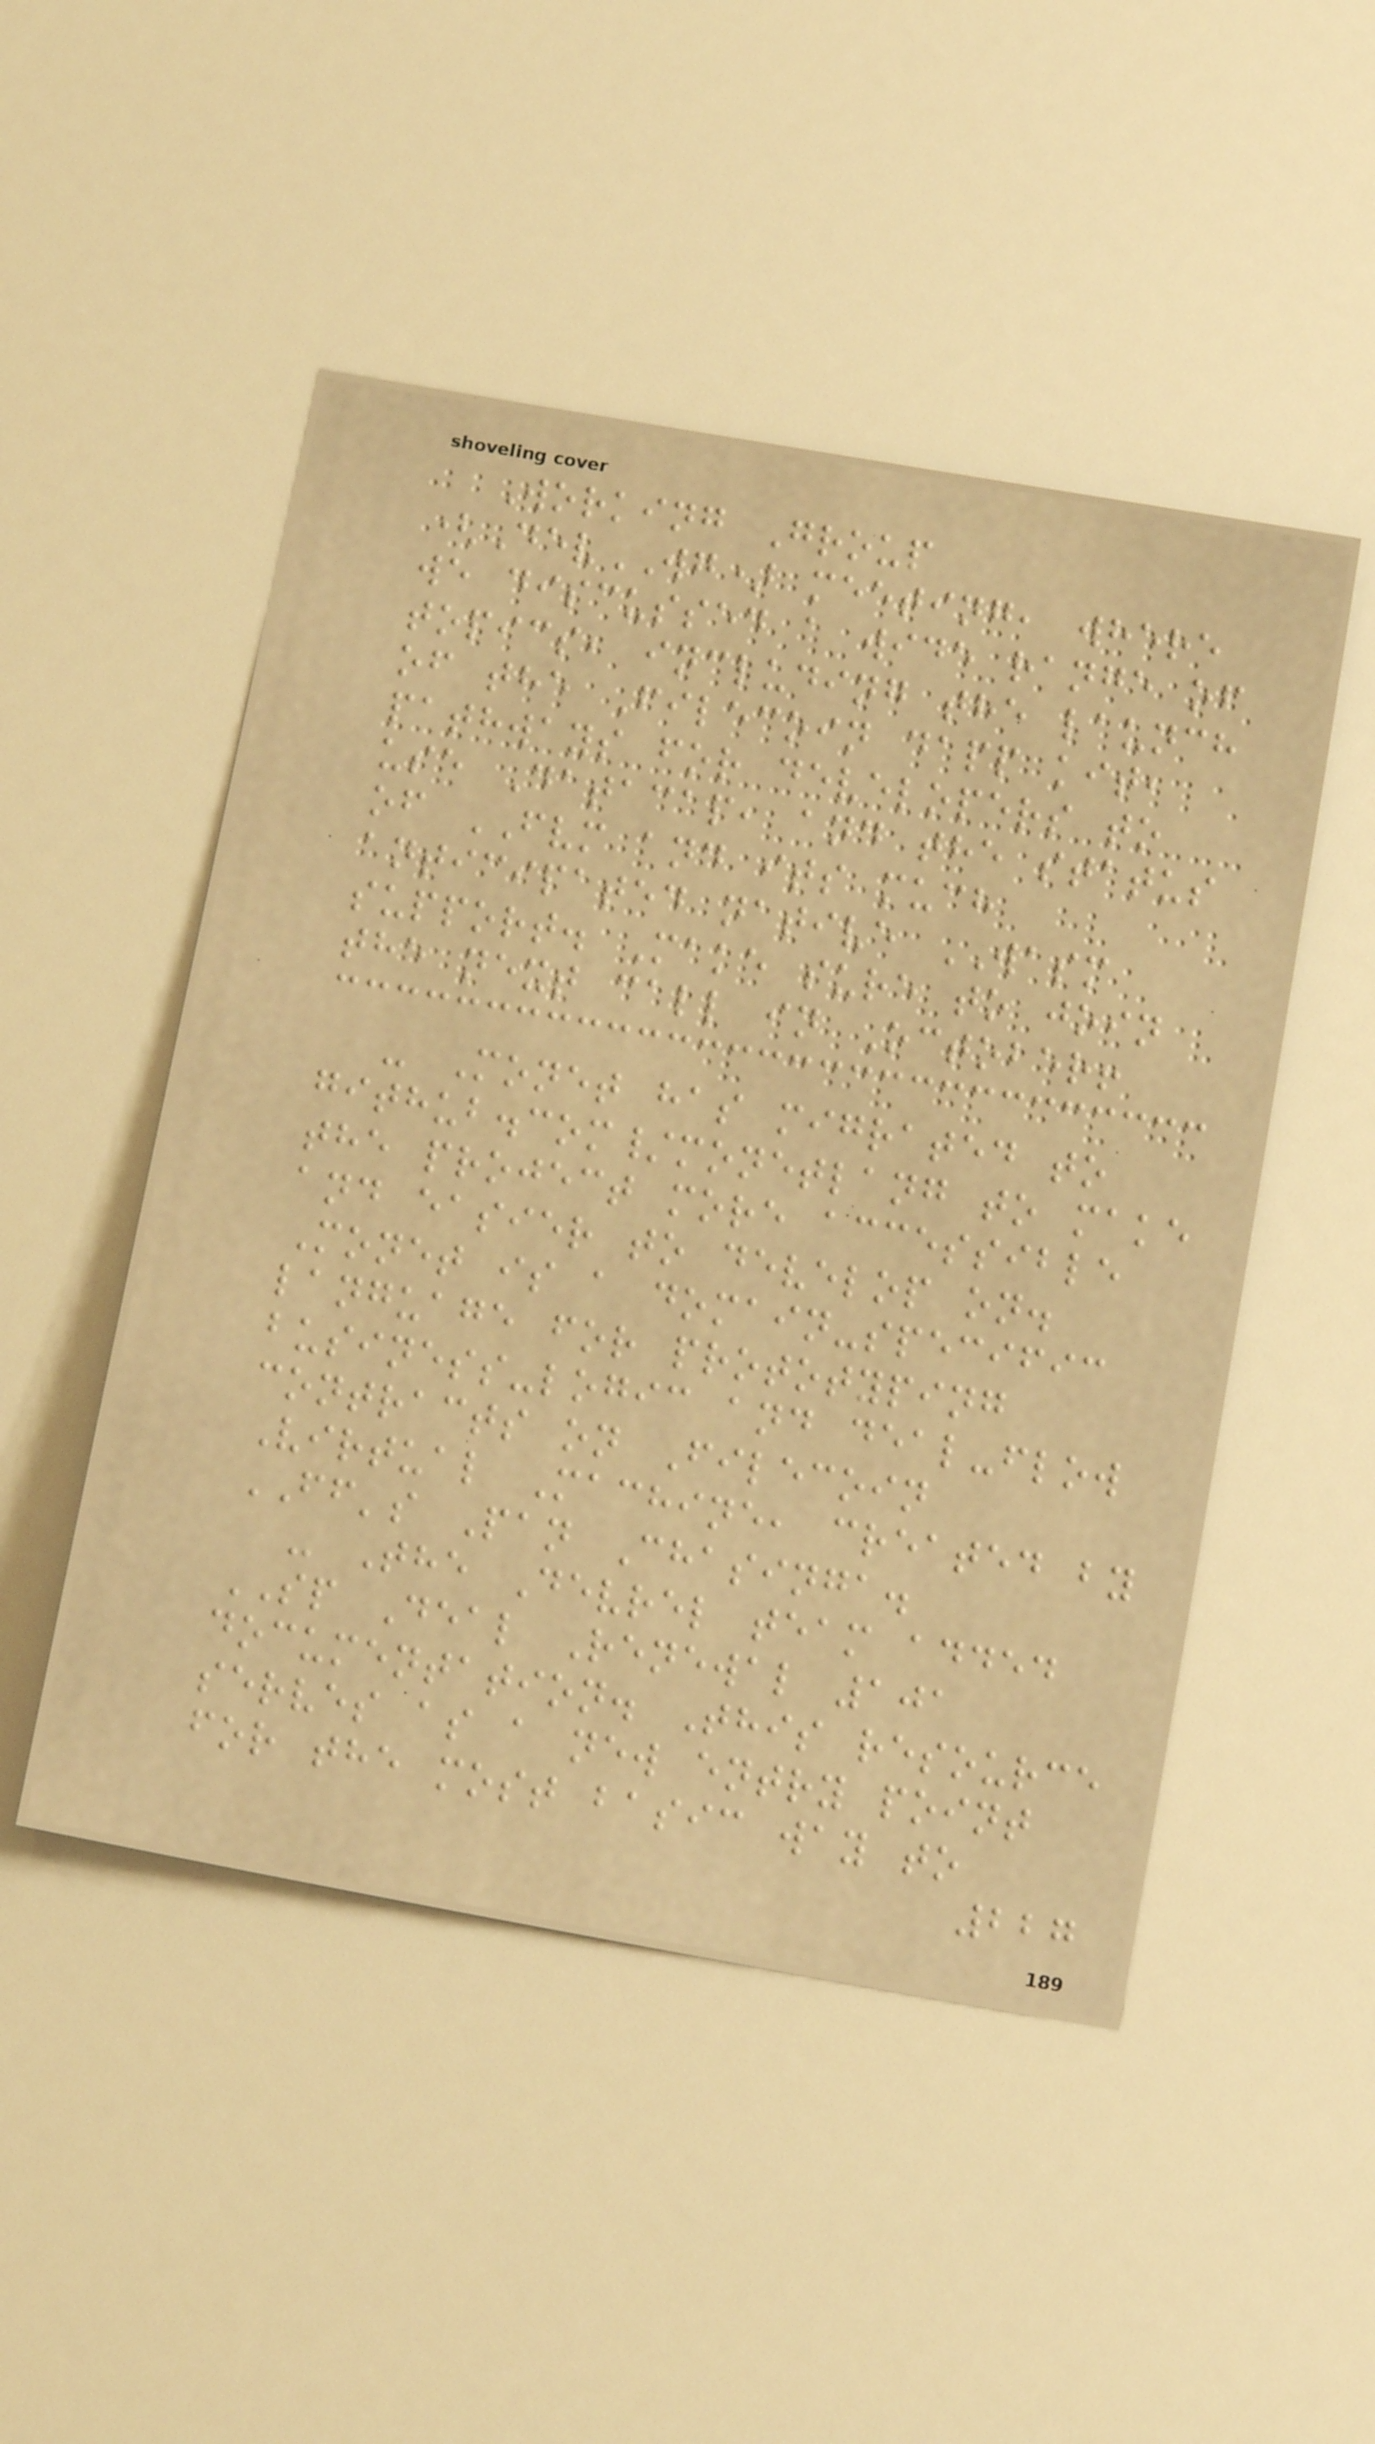Working Group
(DevWG) meeting, where
we discussed a wide range of
topics, including the launch
of the Filecoin dapp kit,
pathways for developers to
use Datacap, and the status
of FVM and its much
anticipated native WASM
support. Make sure to join
the next call in October!
- Monet has migrated to
github.com/monetlang to make
the project more accessible
and easier to develop on.
Monet is a domain-specific
language for prototyping
business-logic and deal-flow
contracts on Filecoin
Virtual Machine, created by
FF's Pan Chasinga.
- The Devrel team added
SP Deal Renewal 101
documentation. This resource
serves as a new entry point
for the most basic way to
227
